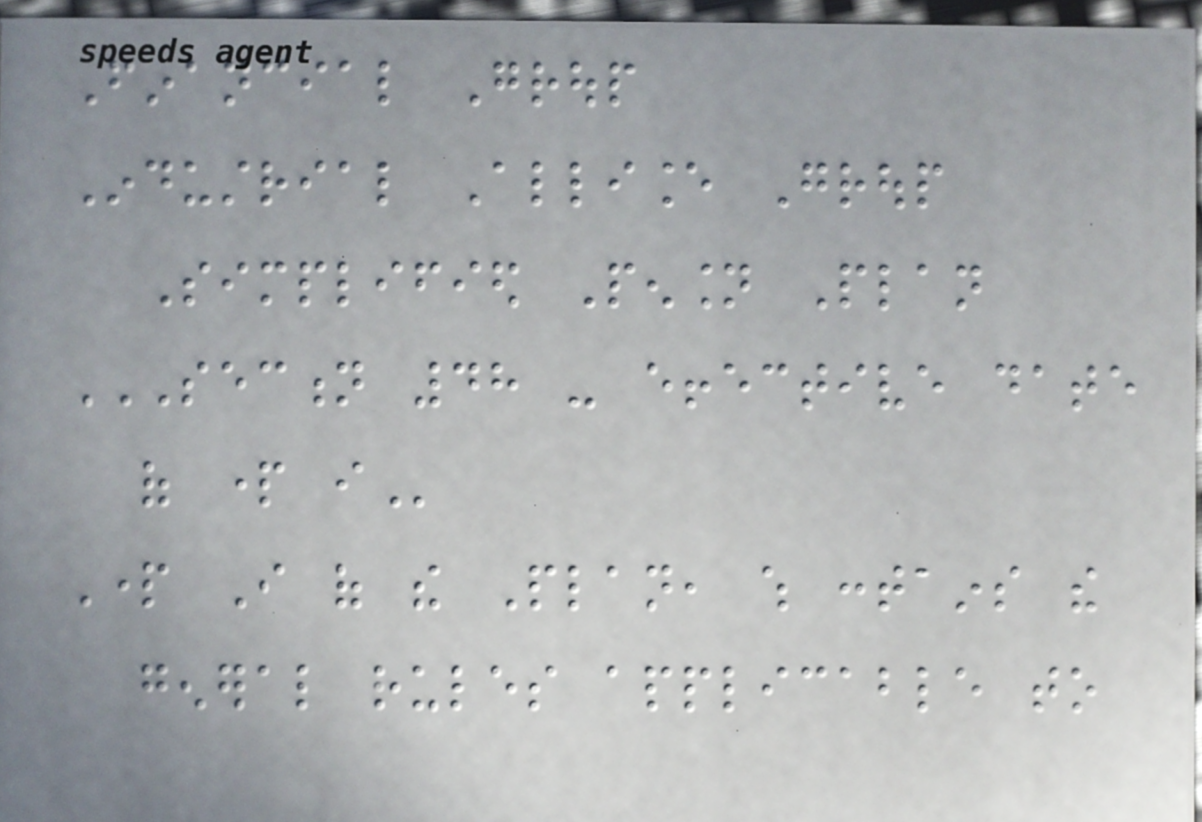Financial Group
Industrial Alliance Group
Simplified Pension Plan
SECTION 48 - EFFECTIVE DATE
OF PART I
Part I of the Plan, which contains the
general rules applicable to
